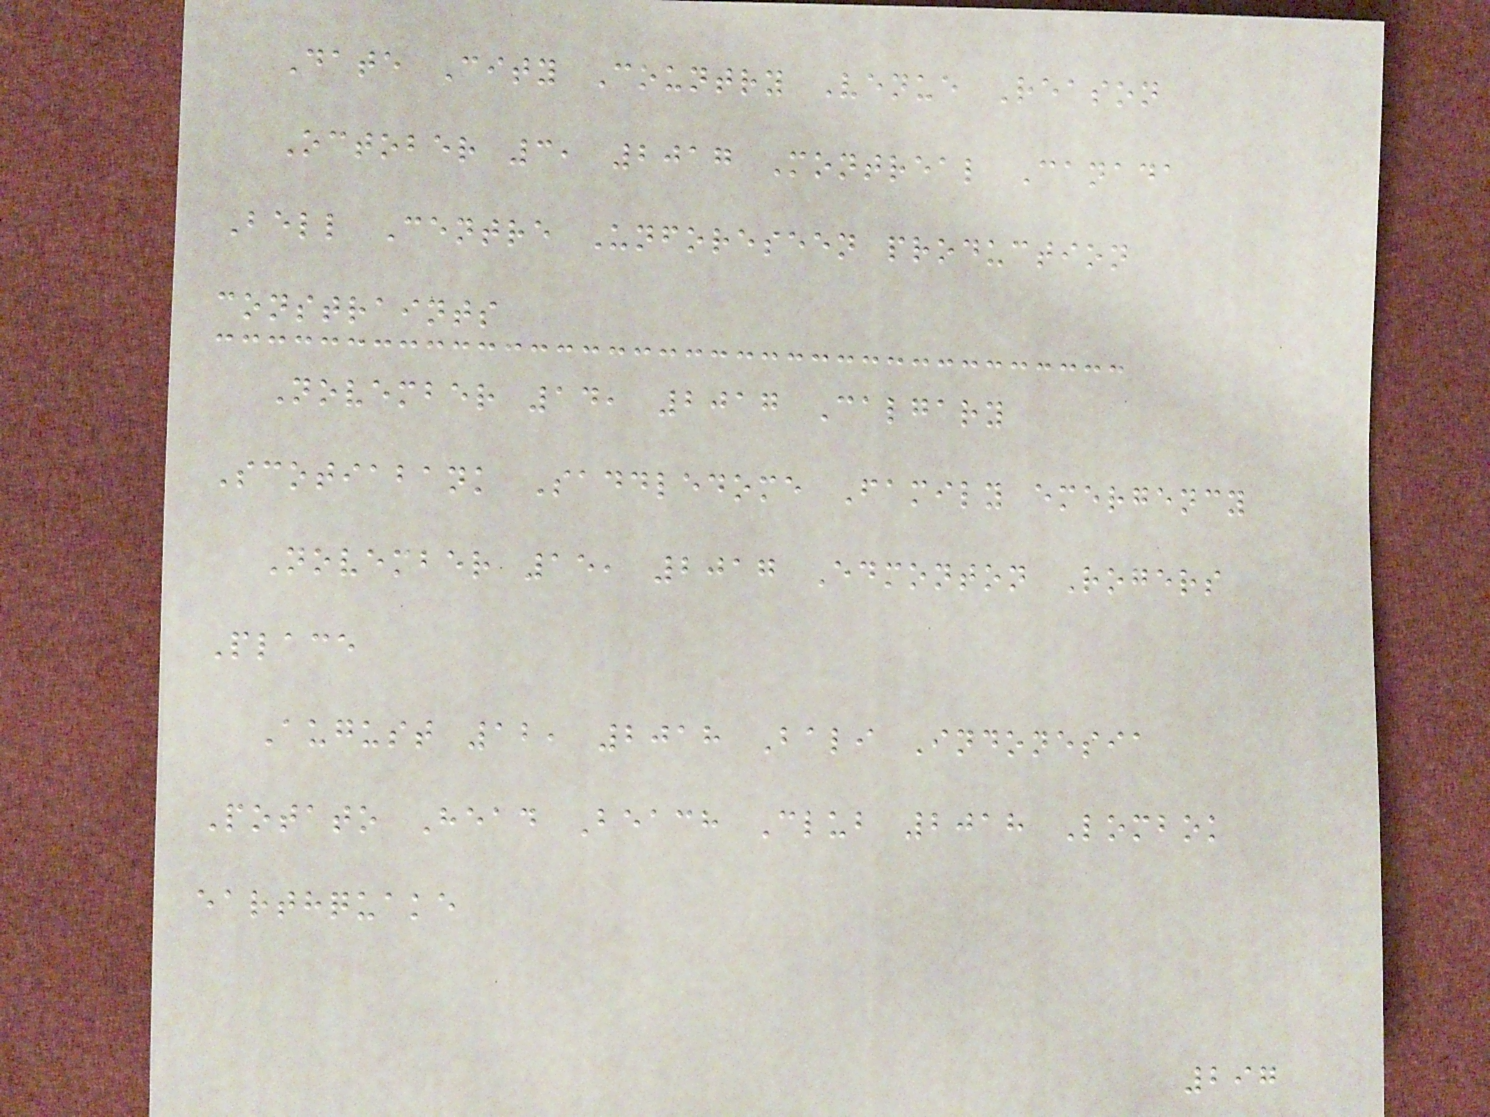Date City Country Venue Reason
October 3, 2017 Montreal Canada
Bell Centre Unforeseen production
constraints
November 14, 2017 Calgary
Scotiabank Saddledome Family emergency
November 15, 2017 Edmonton Rogers
Place
August 12, 2018 Bali Indonesia
Potato Head Beach Club 2018 Lombok
earthquake
297
